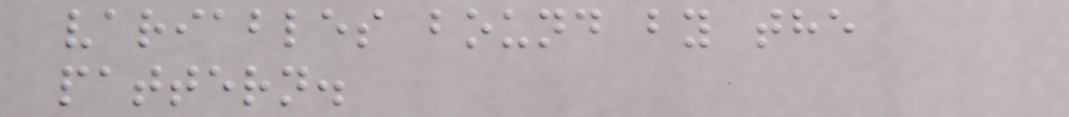variables bound by the
pattern.
